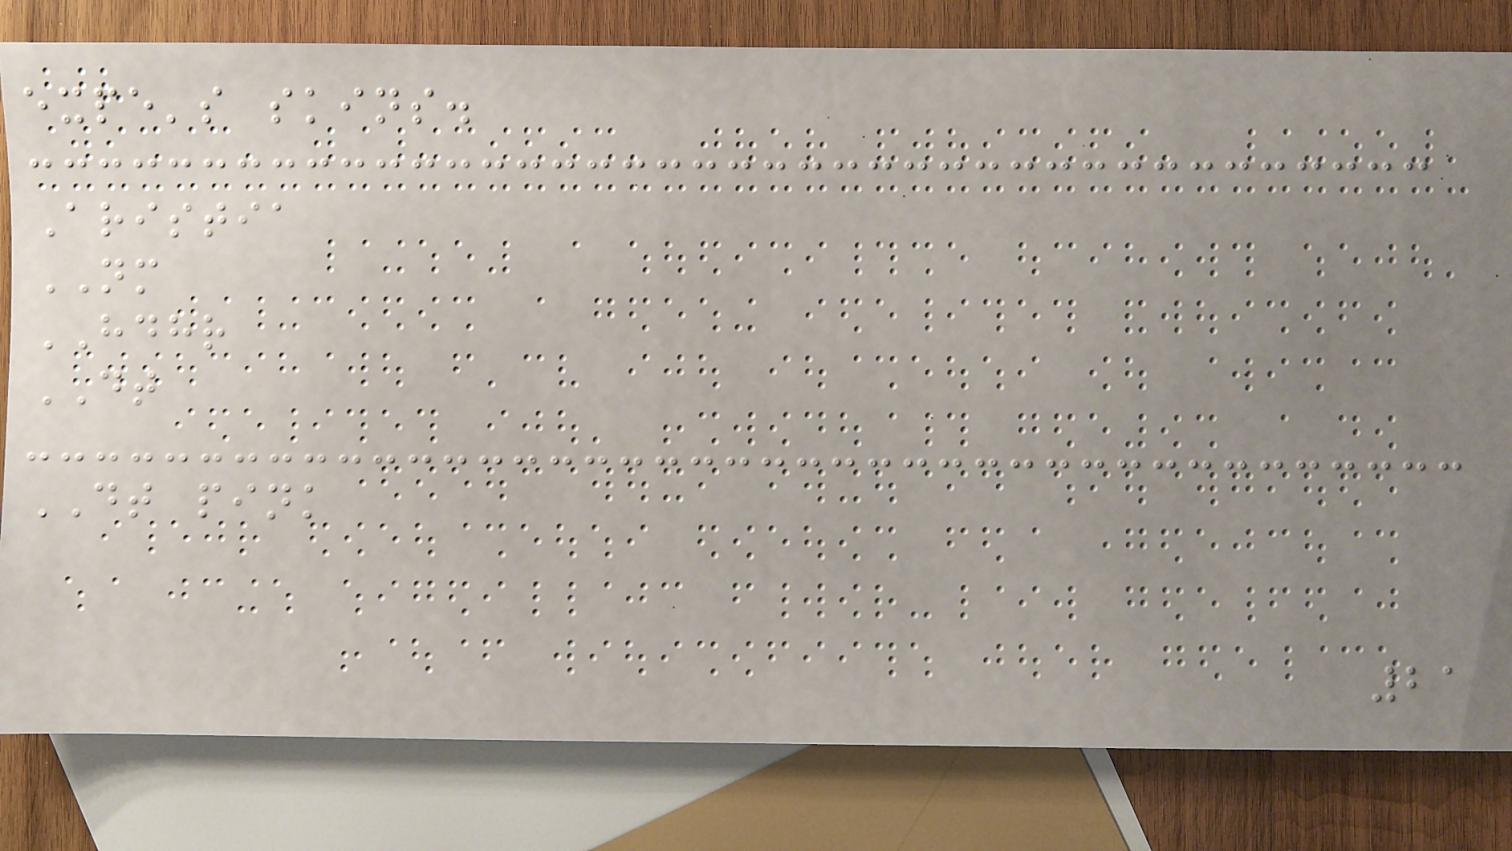expe's skins.
Aristia
NM
HDHR
DT
DT pink
21
